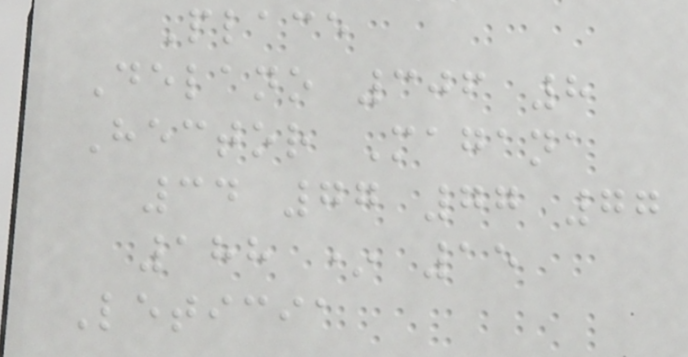Place
Delano 306 8
Hector Magana
34 77 77 77
188 * 15
Leticia
